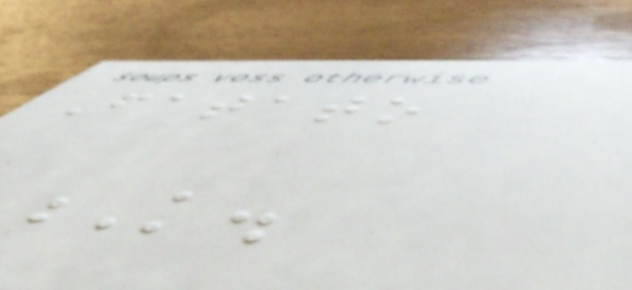Fatato
K.
